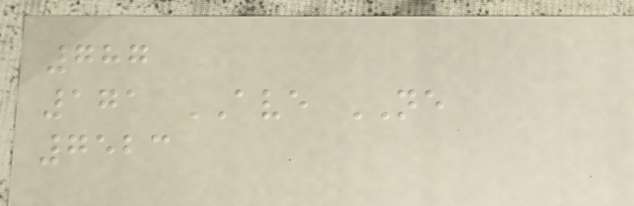787
171 AVE NE
7523
